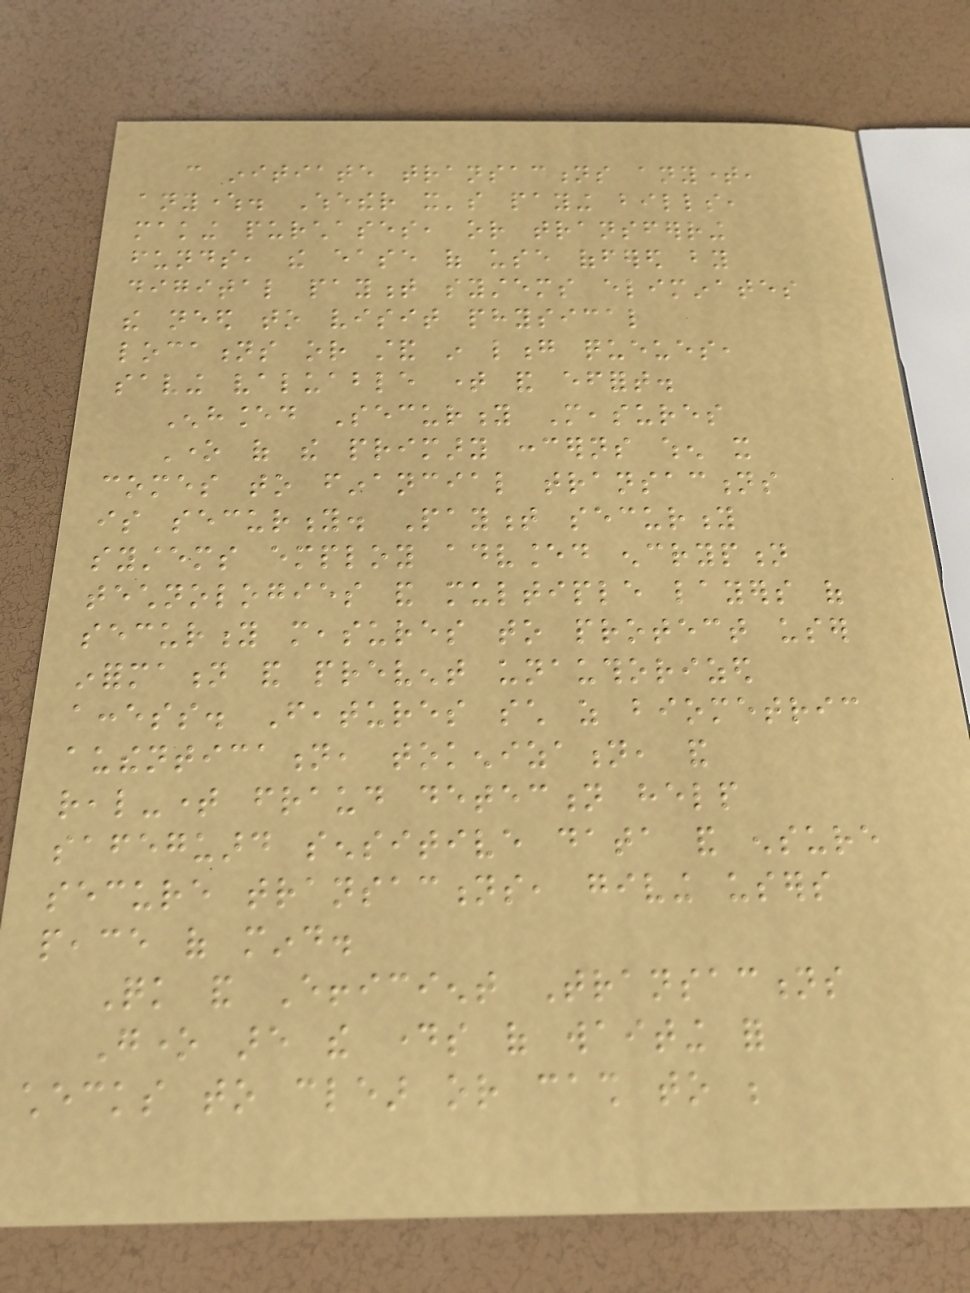can initiate transactions anytime,
anywhere. Whether it's paying bills,
making purchases, or transferring
funds, the ease of use offered by
digital payment systems eliminates
the need to visit physical
locations or stand in long queues,
saving valuable time and effort.
Enhanced Security Measures
One of the primary concerns when it
comes to financial transactions
is security. Payment security
systems employ advanced encryption
technologies and multiple layers of
security measures to protect user
information and prevent unauthorized
access. Features such as biometric
authentication, tokenization, and
real-time fraud detection help
safeguard sensitive data and ensure
secure transactions, giving users
peace of mind.
Quick and Efficient Transactions
Gone are the days of waiting for
checks to clear or cash to be
